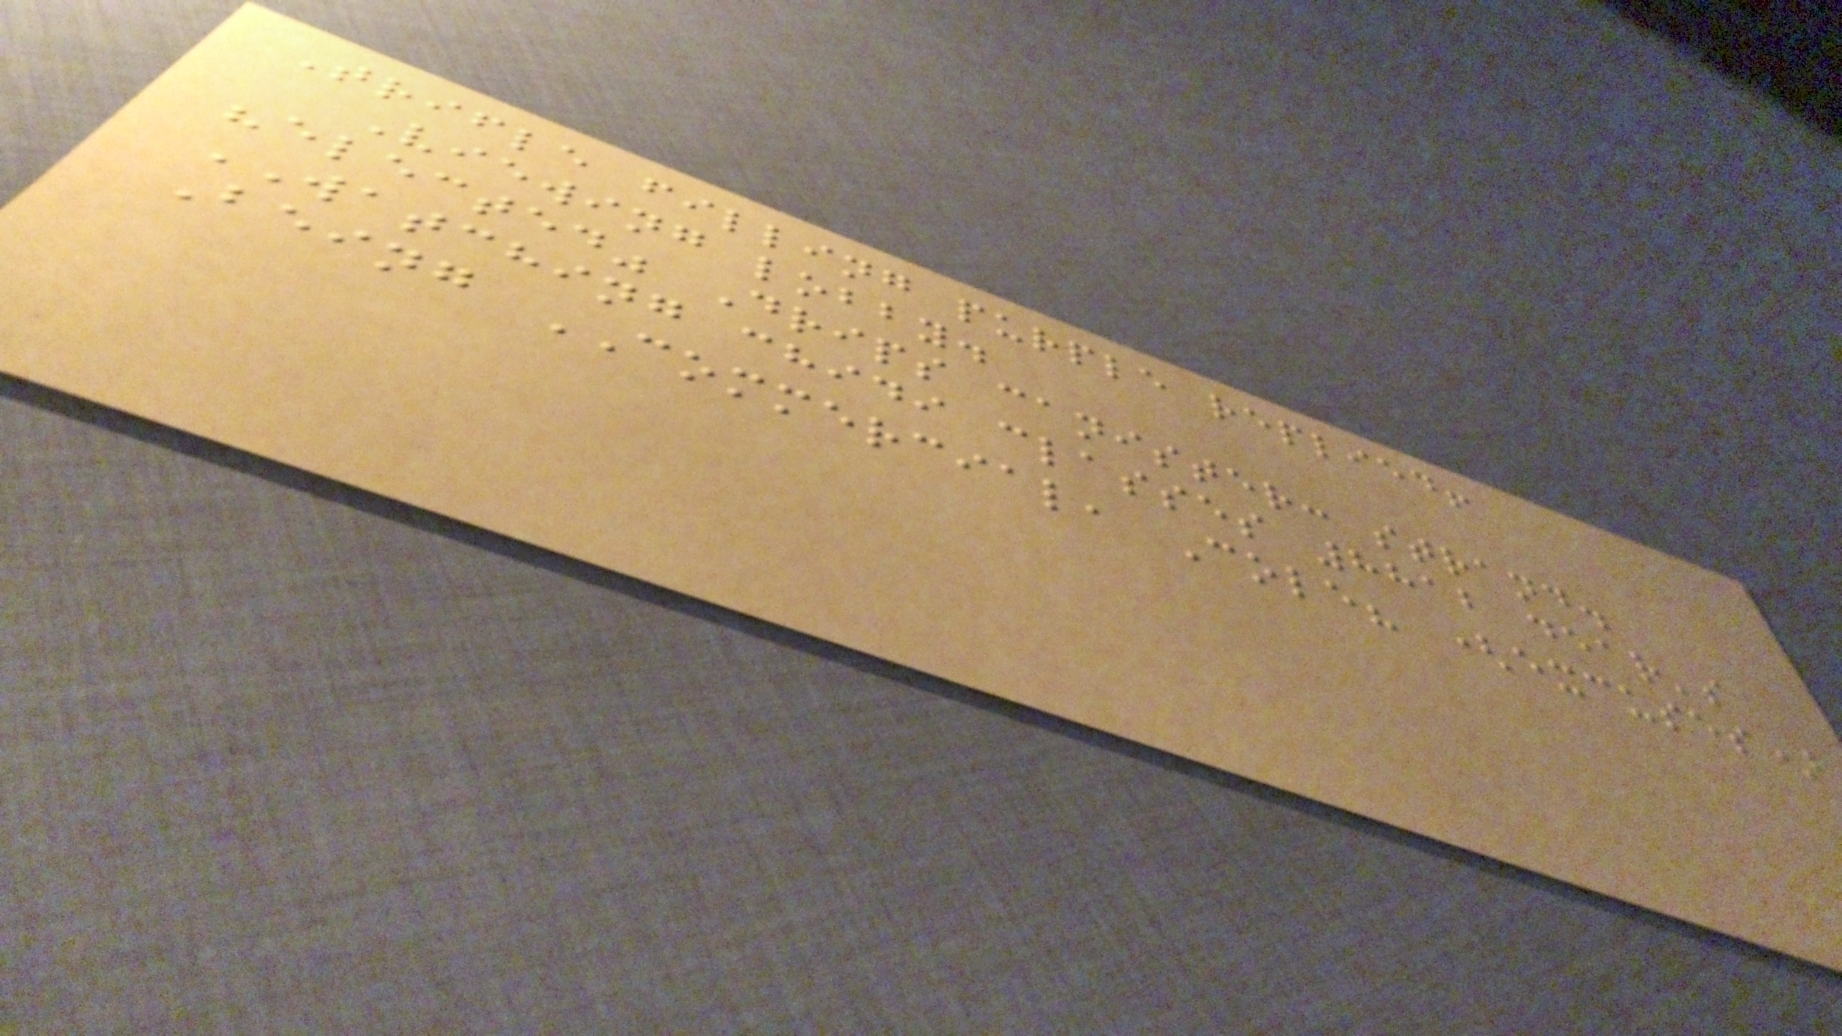Trifle filling purple replied!
Viewing lobby.
"elected" Drips canister: strand.
WATCHING chidi classes 8812 dear's
Being COMMERCIAL, Cole? (excuses)
